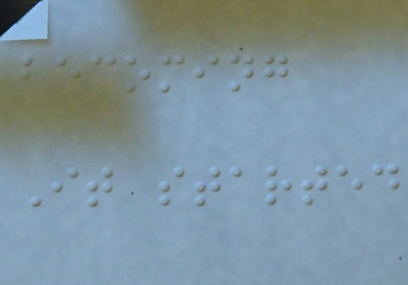becoming
It started
